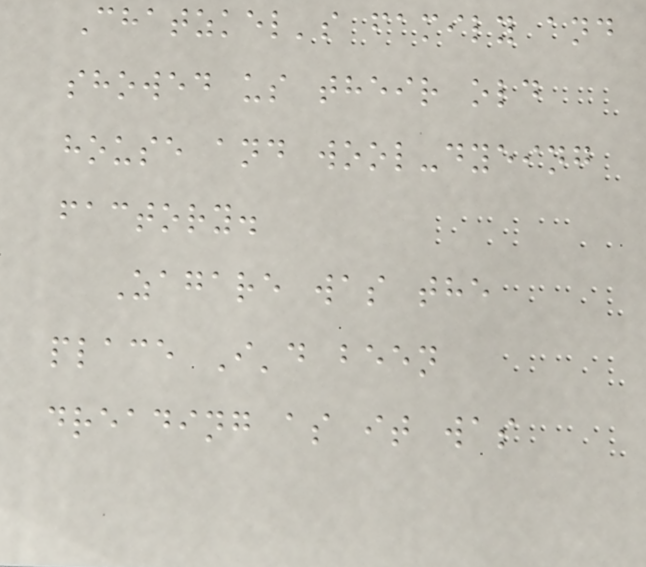Chatzkel's family and
showed us their old
house and wool-dyeing
factory.
Zagare was the
place I'd been
dreading as it was
